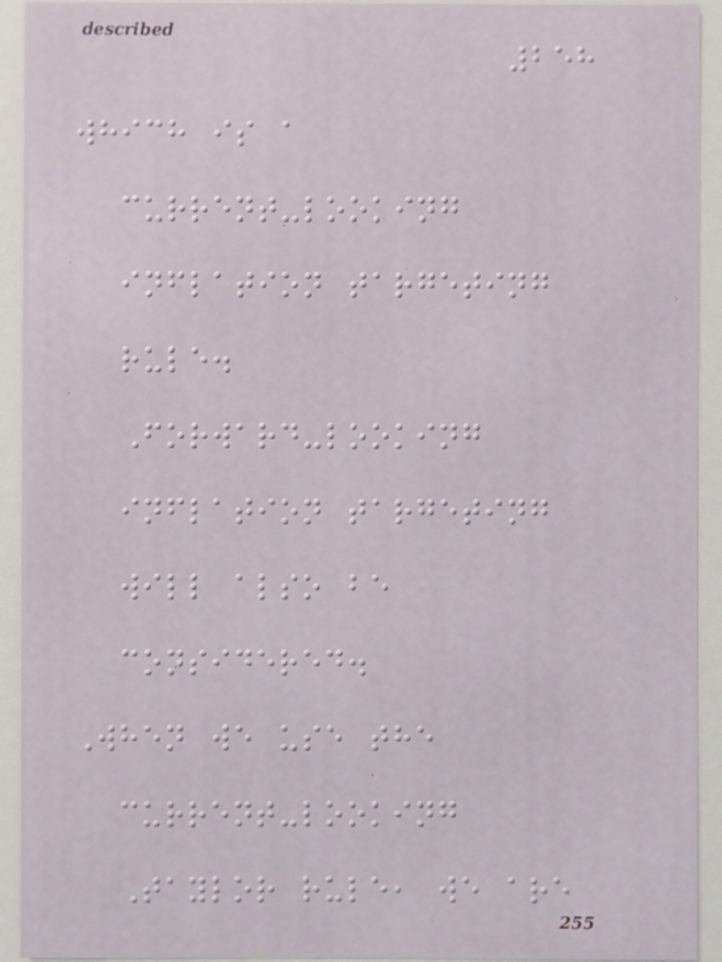258
which is a
current-looking
inflation targeting
rule.
Forward-looking
inflation targeting
will also be
considered.
When we use the
current-looking
Taylor rule, we are
